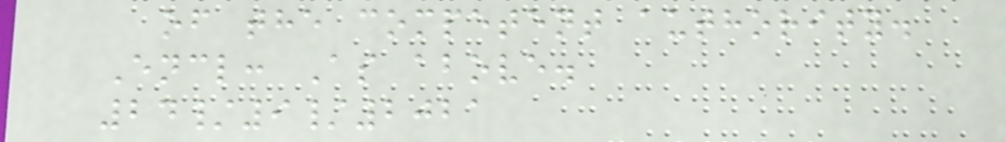of the competent authority.
Encl: As above.
24/9/2021
